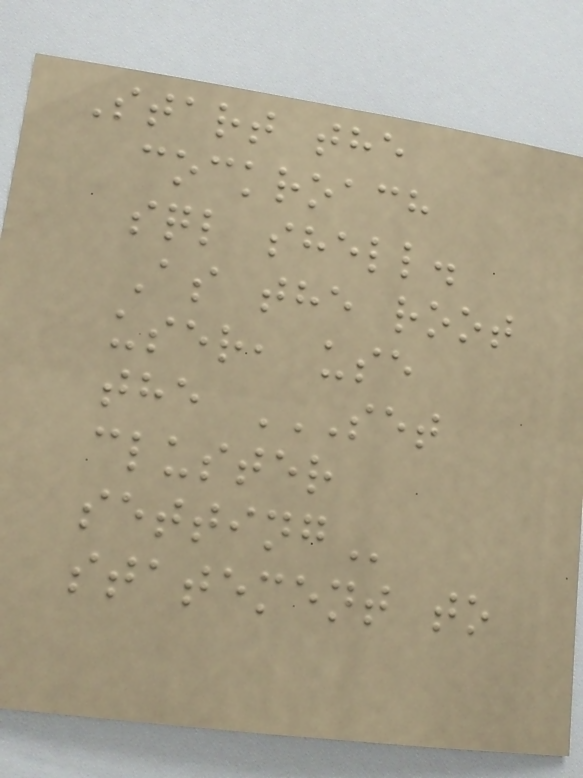Start the
cockroach
sql shell.
As the root
user, use
the SET
CLUSTER
SETTING
statement to
